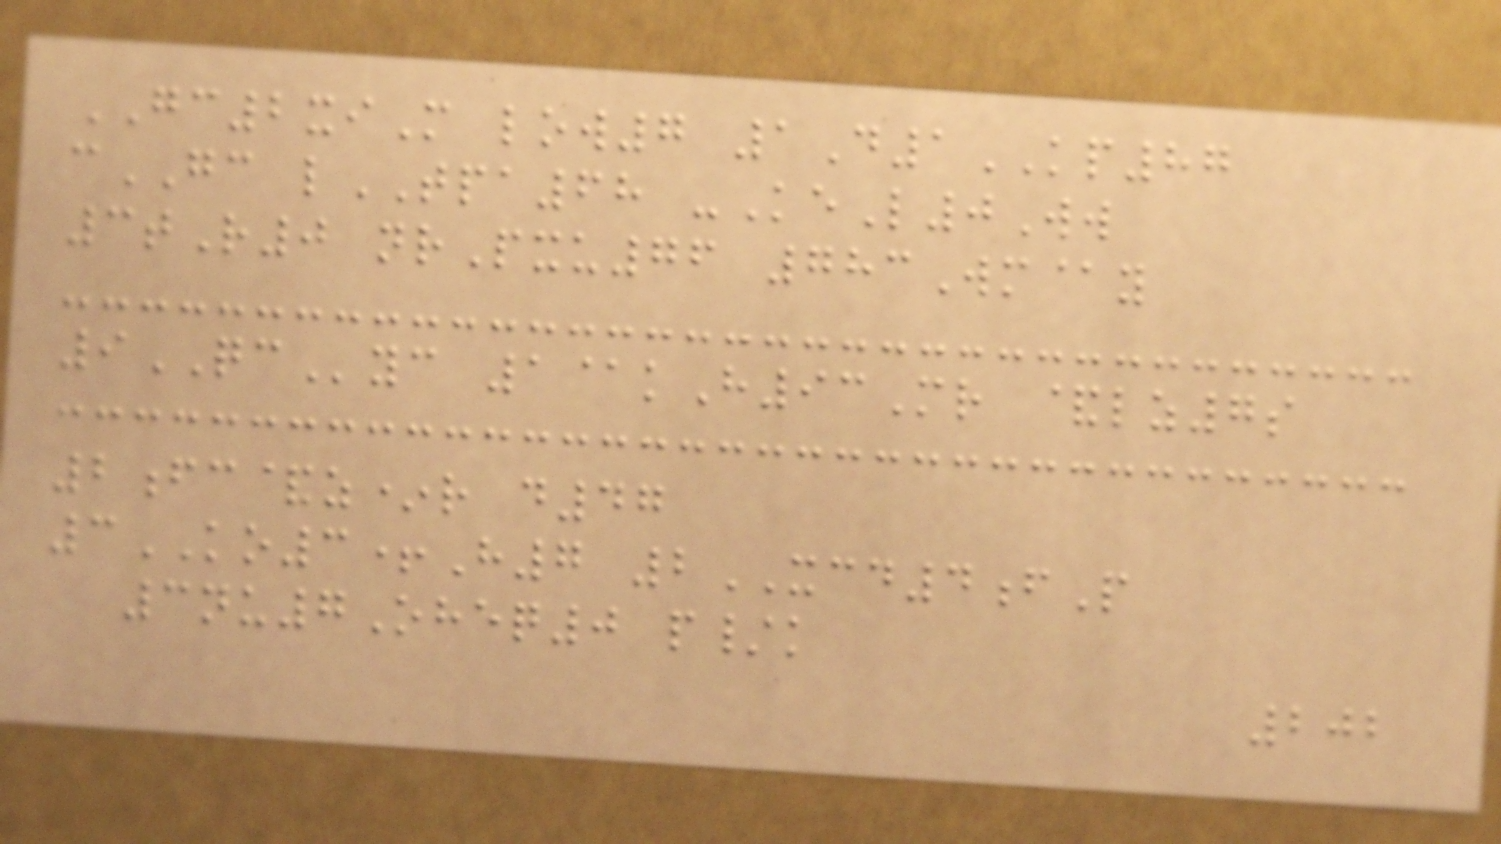GC2xiM low7 1D1KP87
cGC lTPA68 -KeL0Ww
3tR0 nrPxu76 783Wm@y
9QCyc 1@kH93Mr &lz7s
2fc&z*r d47
3KO3+H7 2XCD4fP
3nu7Oheq0 p/k
202
